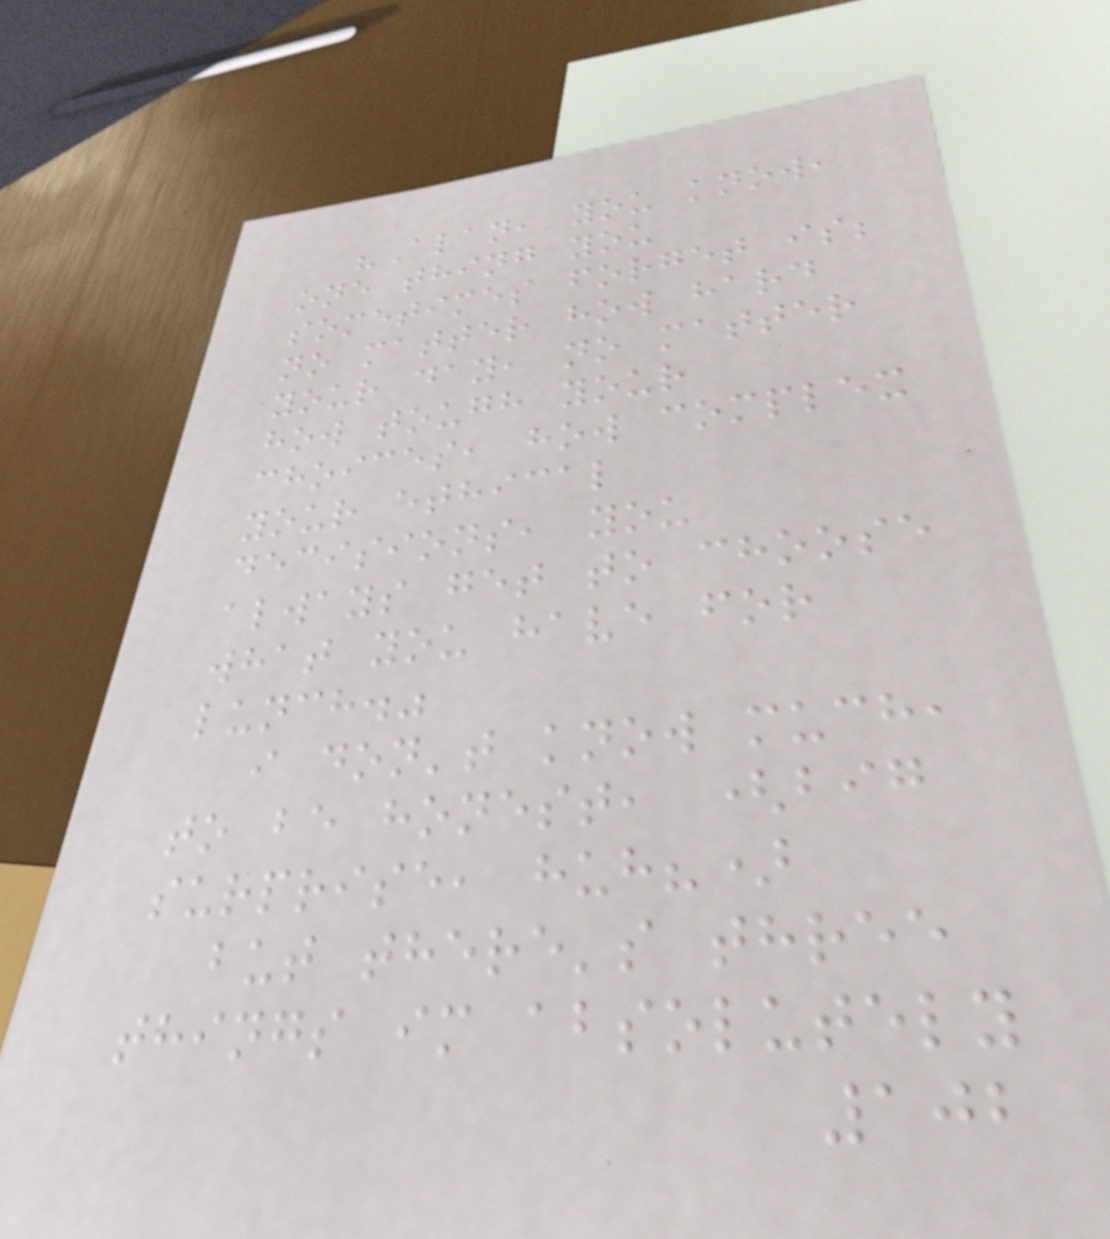"Alan, you know,
one thing you
sometimes forget is;
no matter how hard
your day, no matter
how tough your
choices, how complex
your ethical
decisions, you
always get to choose
what you have for
lunch."
i don't know much,
to be honest, (big
surprise, huh?)
but there's three
things im absolutely
102
